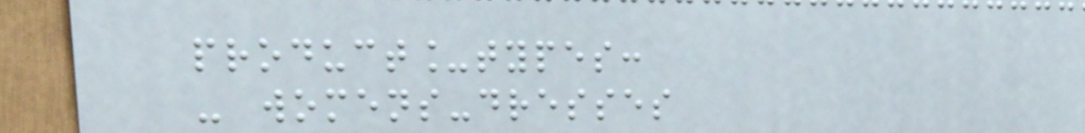product_types:
- womens-dresses
